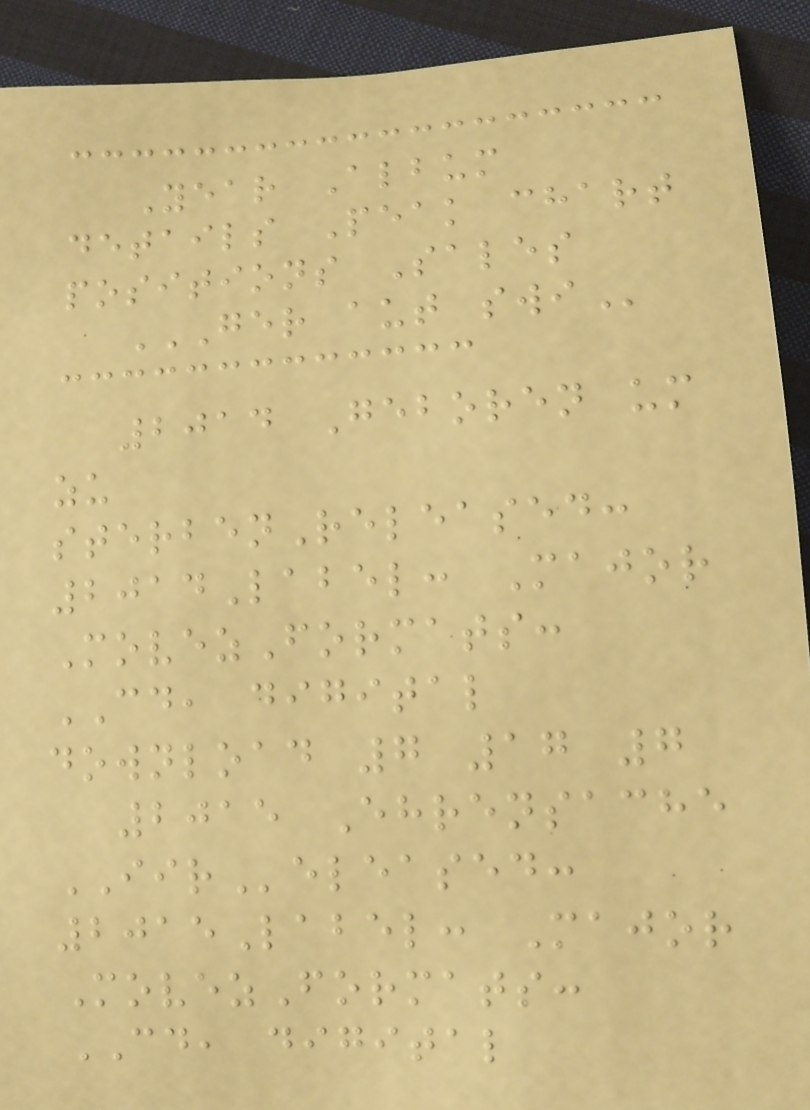Year Album
details Peak chart
positions Sales
GER AUT SWI
2014 Geboren um
zu
sterbenReleased:
2014Label: Major
MovezFormats:
CD, digital
download 7 17 7
2015 Ehrensache
IIReleased:
2015Label: Major
MovezFormats:
CD, digital
